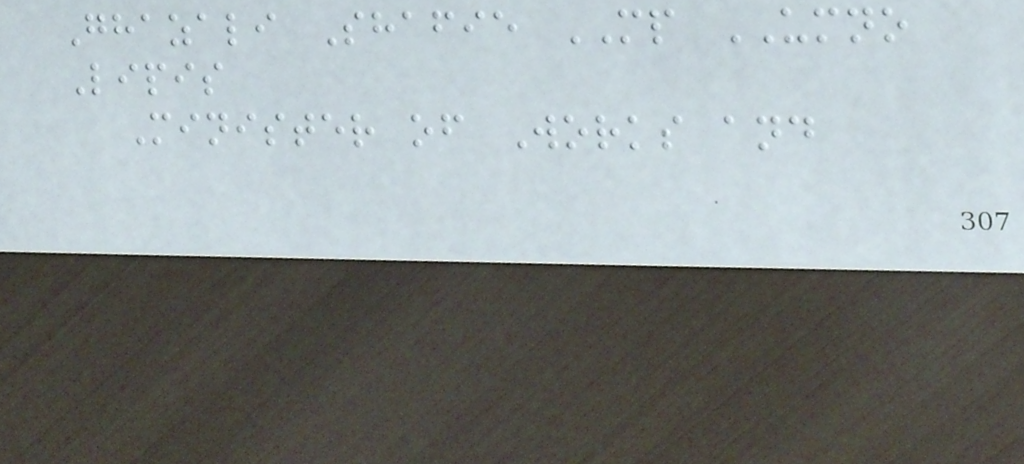Ghazali Shafie MP UMNO
Lipis
Minister of Works and
